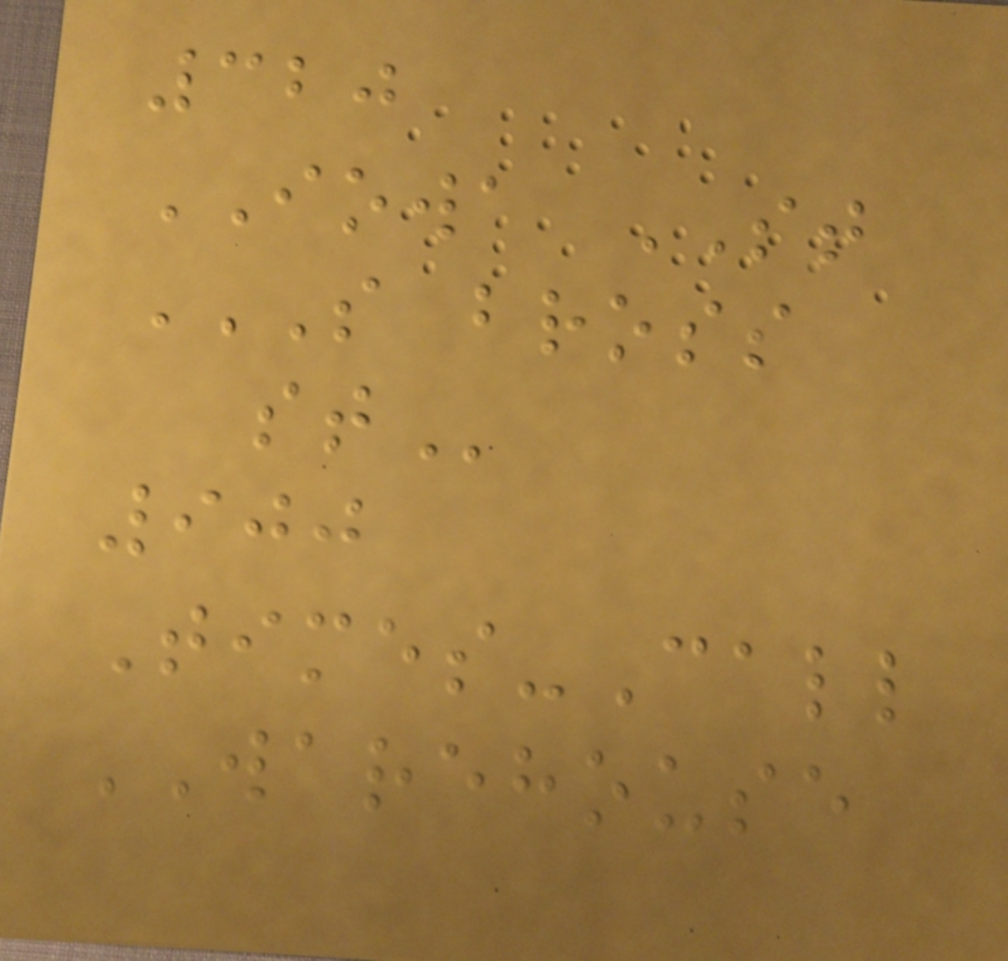320
IOWA ST
S BROSS
ST
900
Times-Call
WAREHOUSE
